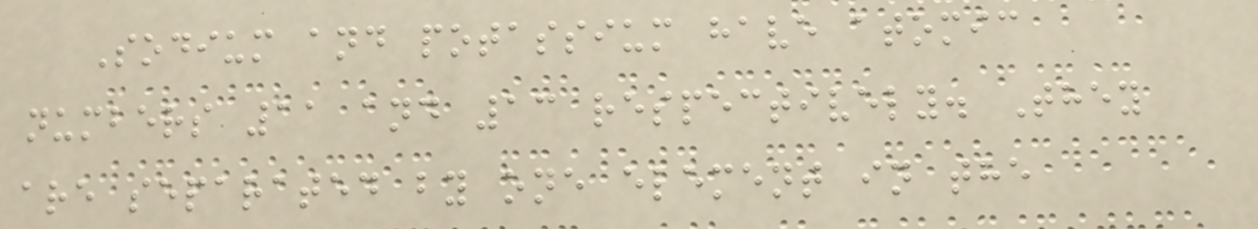Sodium and potassium have atomic
numbers 11 and 13 respectively. They
are separated by one element in the
